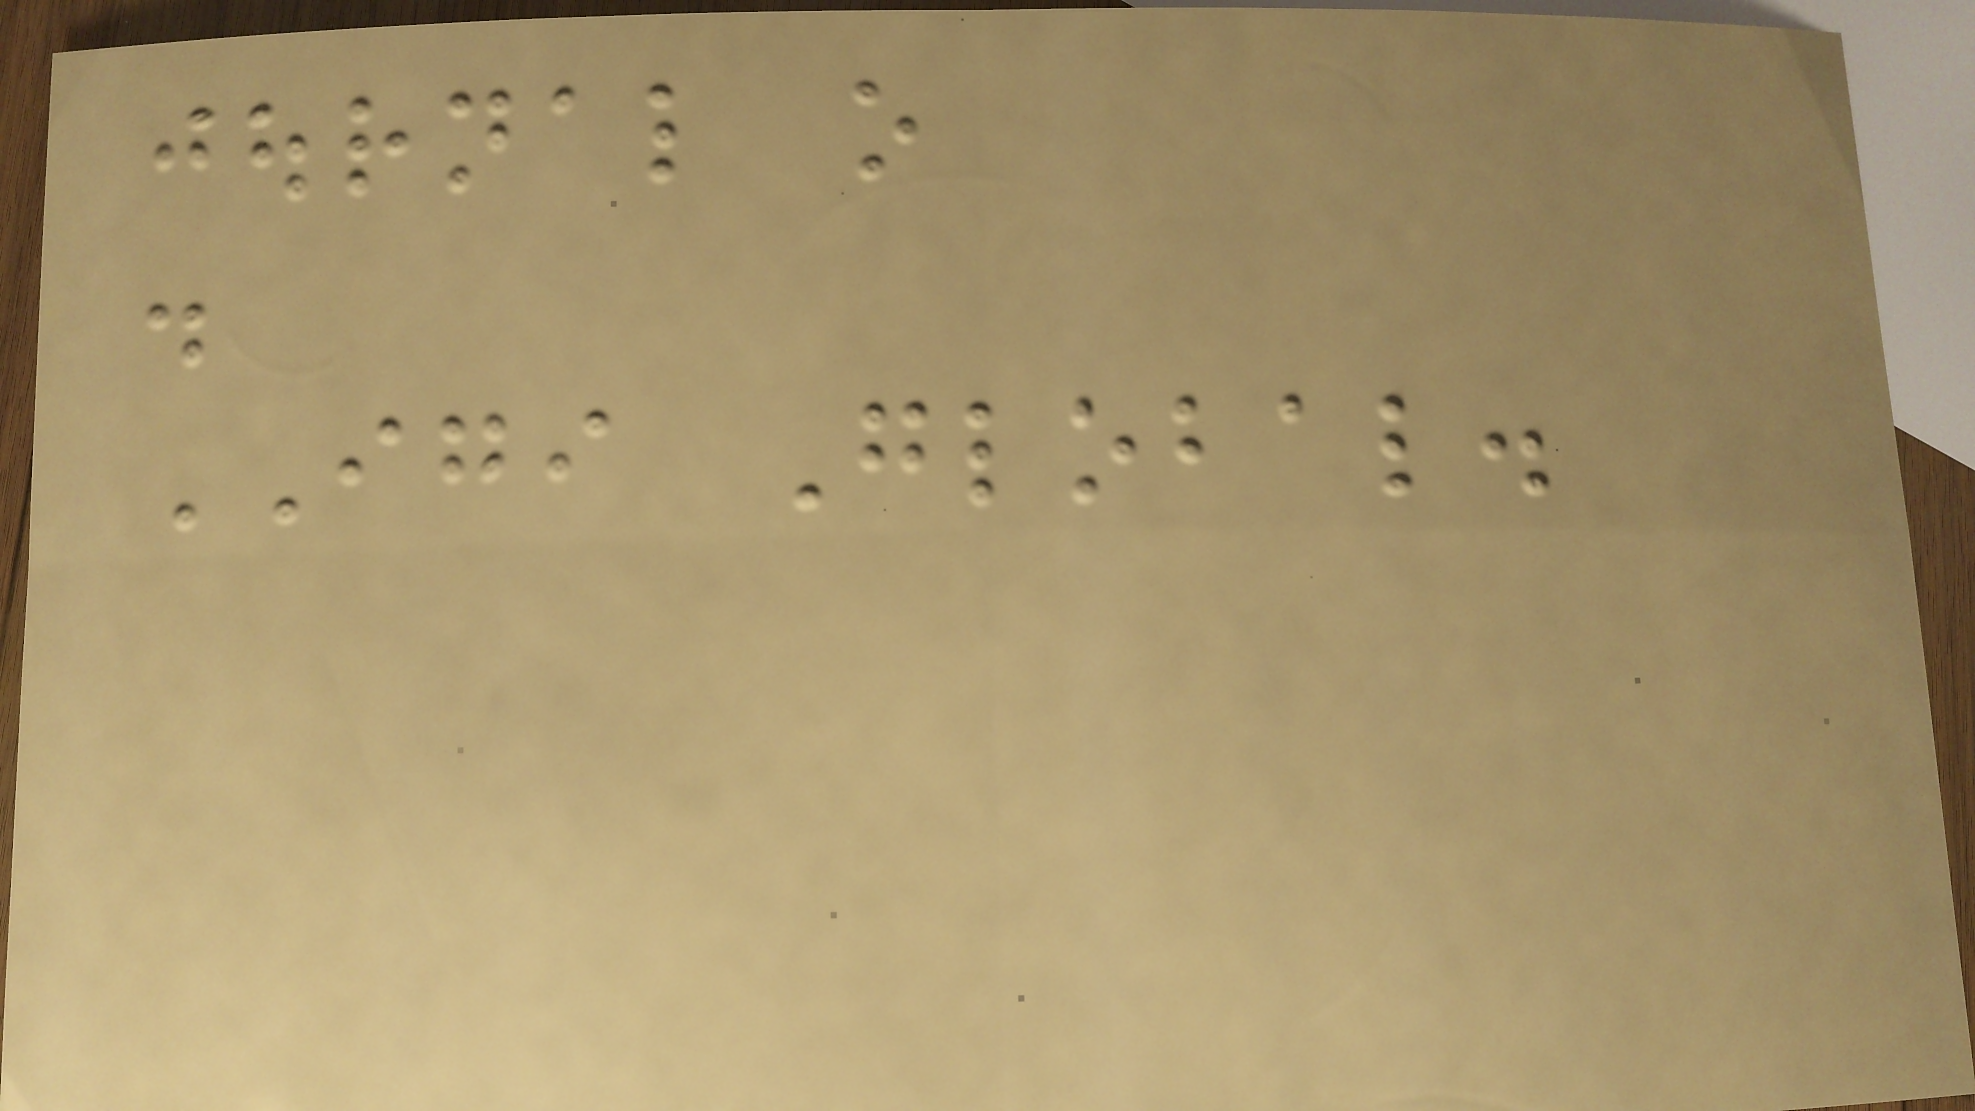journal o
.
IGI Global.
